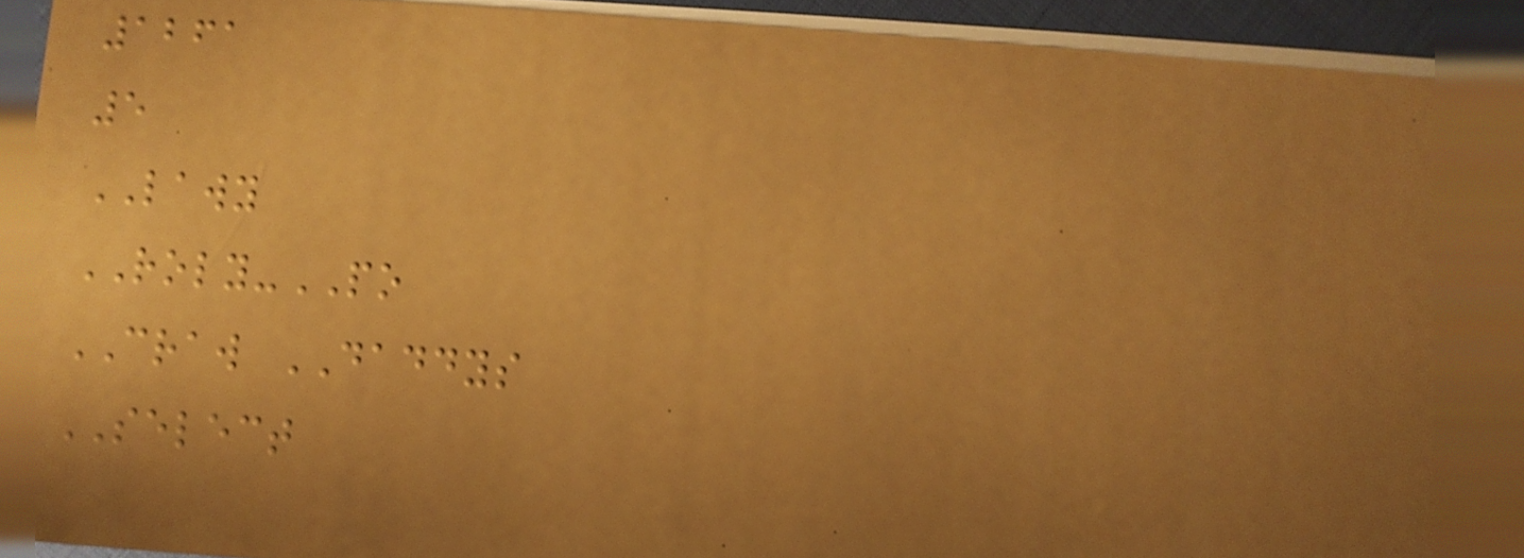1261
5
LAWY
ROLY-PO
CRAW DADDYS
SELECT
